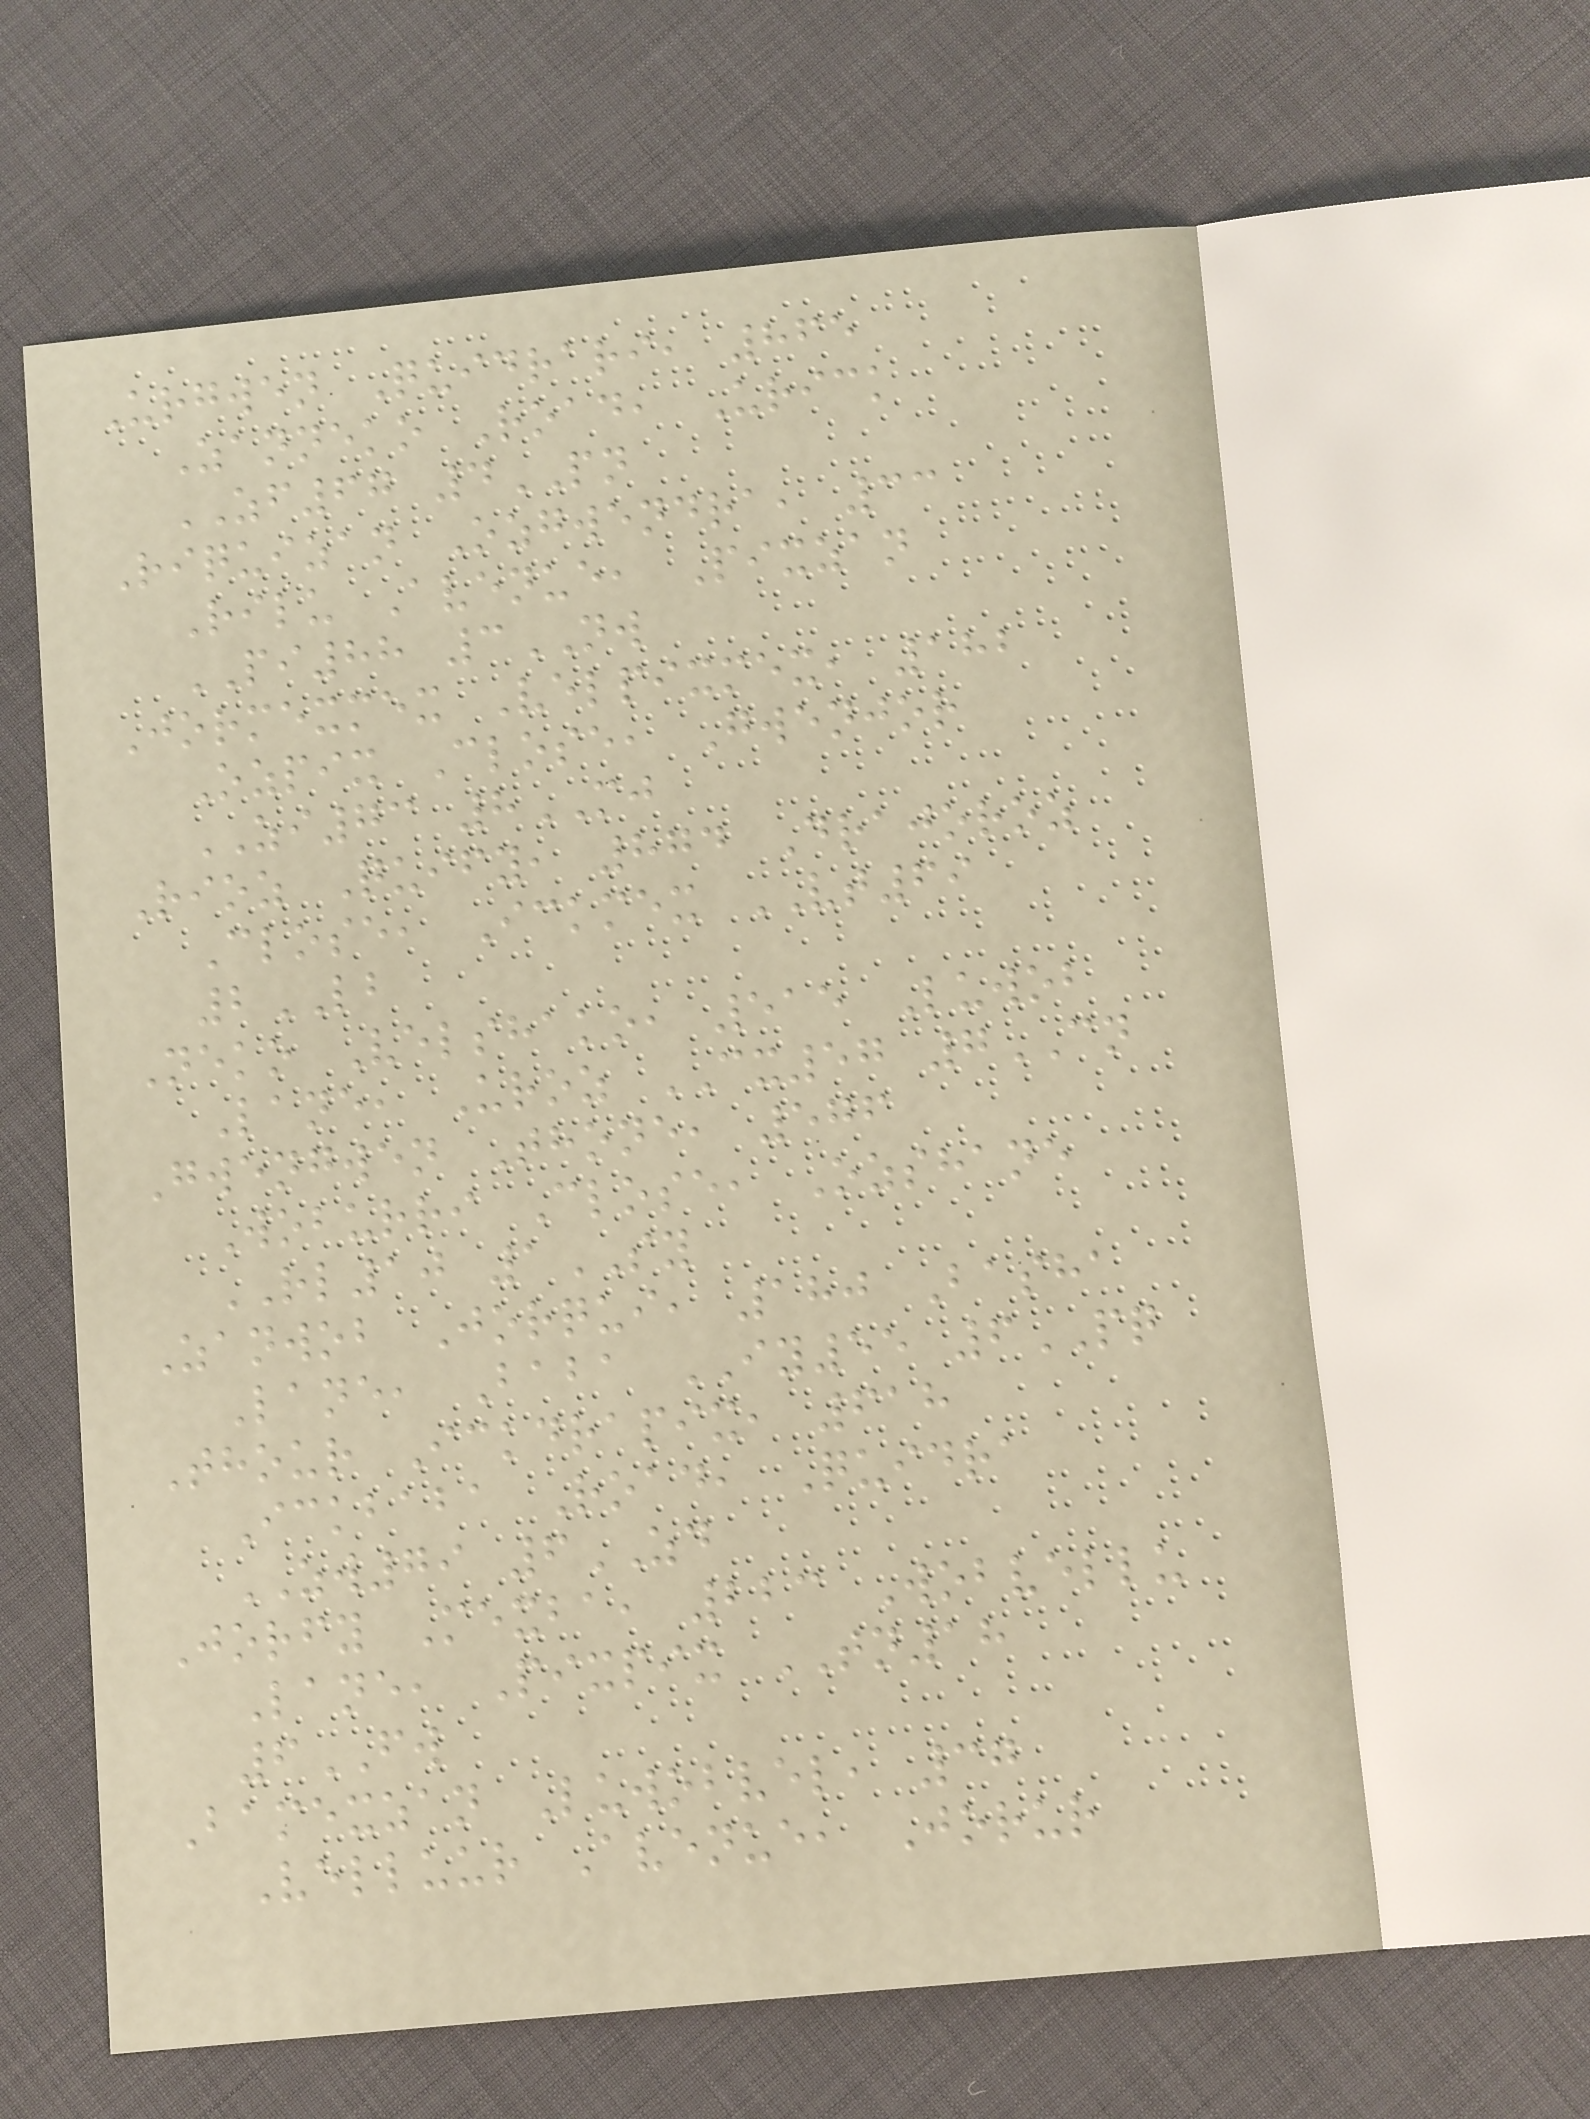Urgwen Quidrari, 865
Zanneko Road, Urick
ZF67 4PN
Riquizan Ozgwendra, 33
Rilu Avenue, Pixzan
PI88 3NW
Jormexmex Velpixmex, 182
Ozpix Close, Gwenjor
ZI73 8MJ
Rioz Quify, 874 Drajoroz
Close, Ickmex VT69
2LB
Neko Velshako, 515 Luwob
Lane, Uroz CX57 7CN
Gwengwen Thone, 576
Woburri Close, Ozshane
RL10 1SY
Zanwob Jorqui, 180 Basha
Lane, Baba IY55 6PQ
Thour Ickdrapix, 618
Ickbaba Road, Quidra
ZW79 6ZD
Jorfy Mexba, 223 Wobvellu
Lane, Pixpix TN18
6FW
Bamexzan Luwobvel, 37
Velluur Avenue, Jorur
